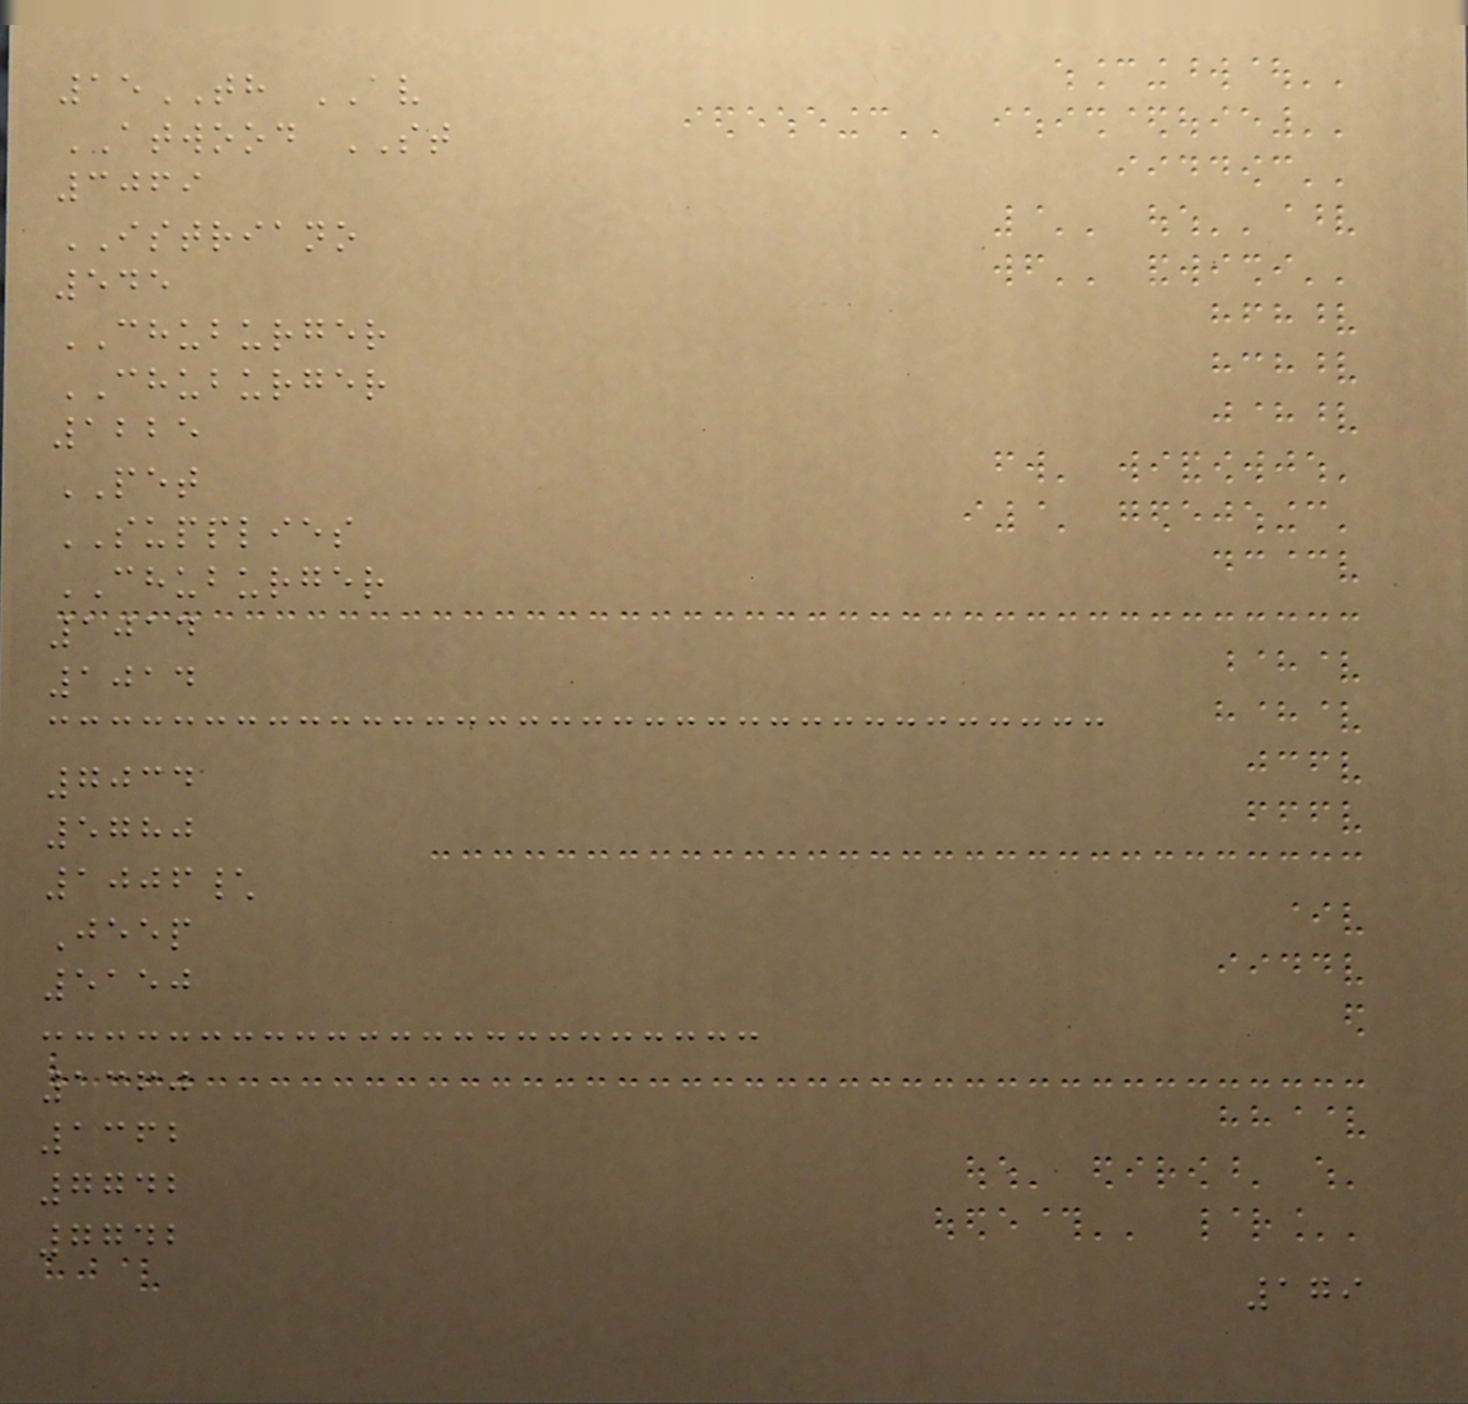15TH AV
ATWOOD ST
3069
ISTRIANO
545
CHUBURGER
CHUBURGER
1225
PET
SUPPLIES
CHUBURGER
1014
1014
7034
5780
1006\
Jeep
5150
1360
1362
7742
7742
179
